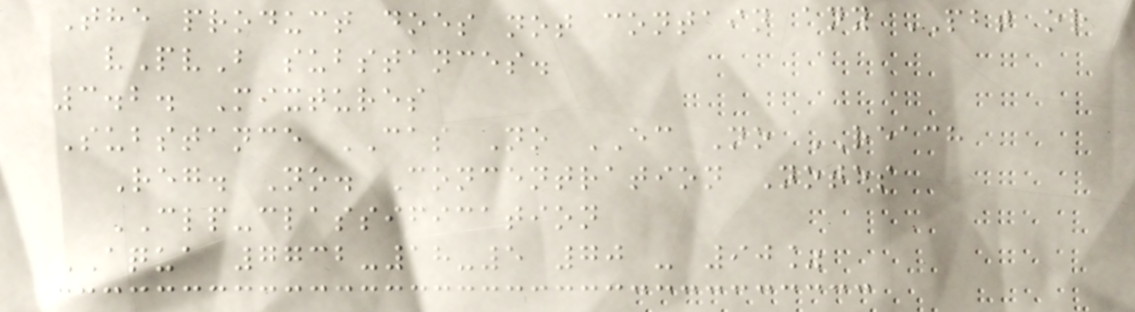The product does not contain any PBT or
vPvB substances.
3.2. Mixtures
Substance CAS No EC No REACH
Reg. No. Concentration Notes
CLP-classification
AQUA 7732-18-5 70 - 90%
